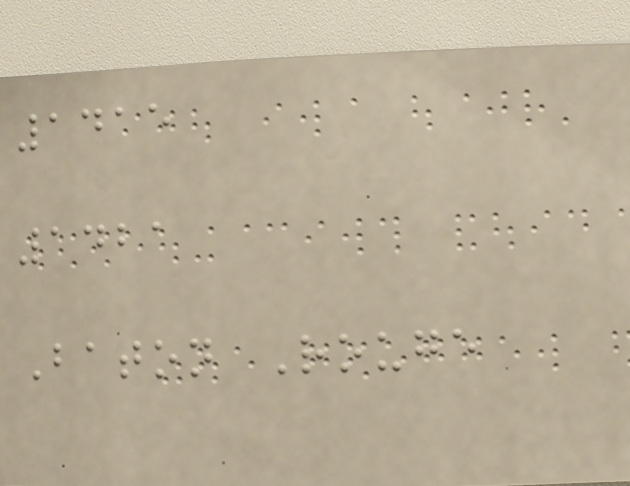1415
1421
Baton Rouge
